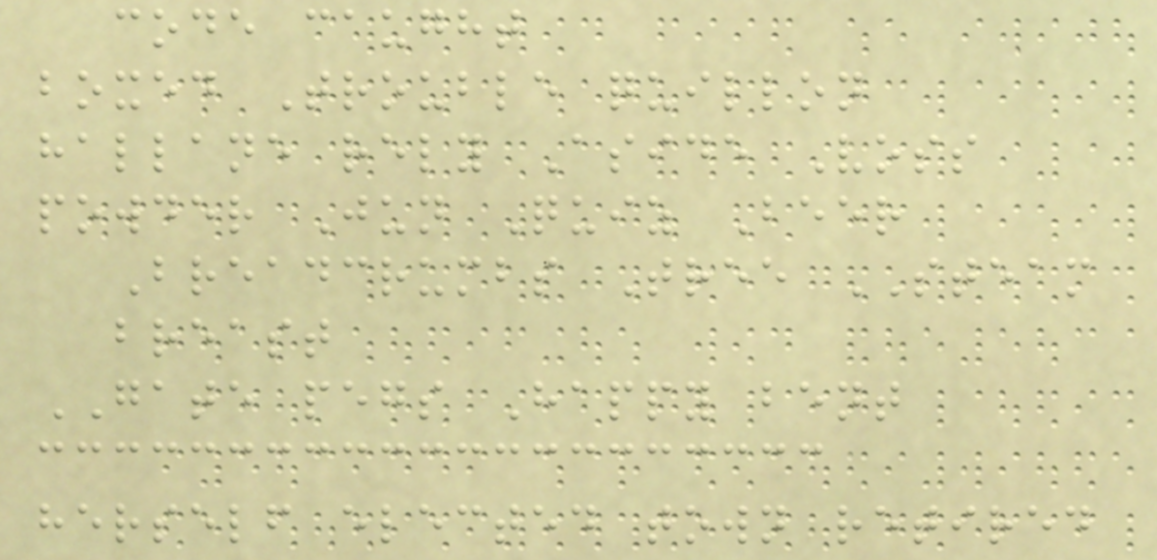code caught
boxed Trouble quillon
hallane rely Aside Voss
powder Jun Quiz Beer
Breadcrumbs Tree STEAM
breast
GATE pegs Happy bent
herself elected town retired
